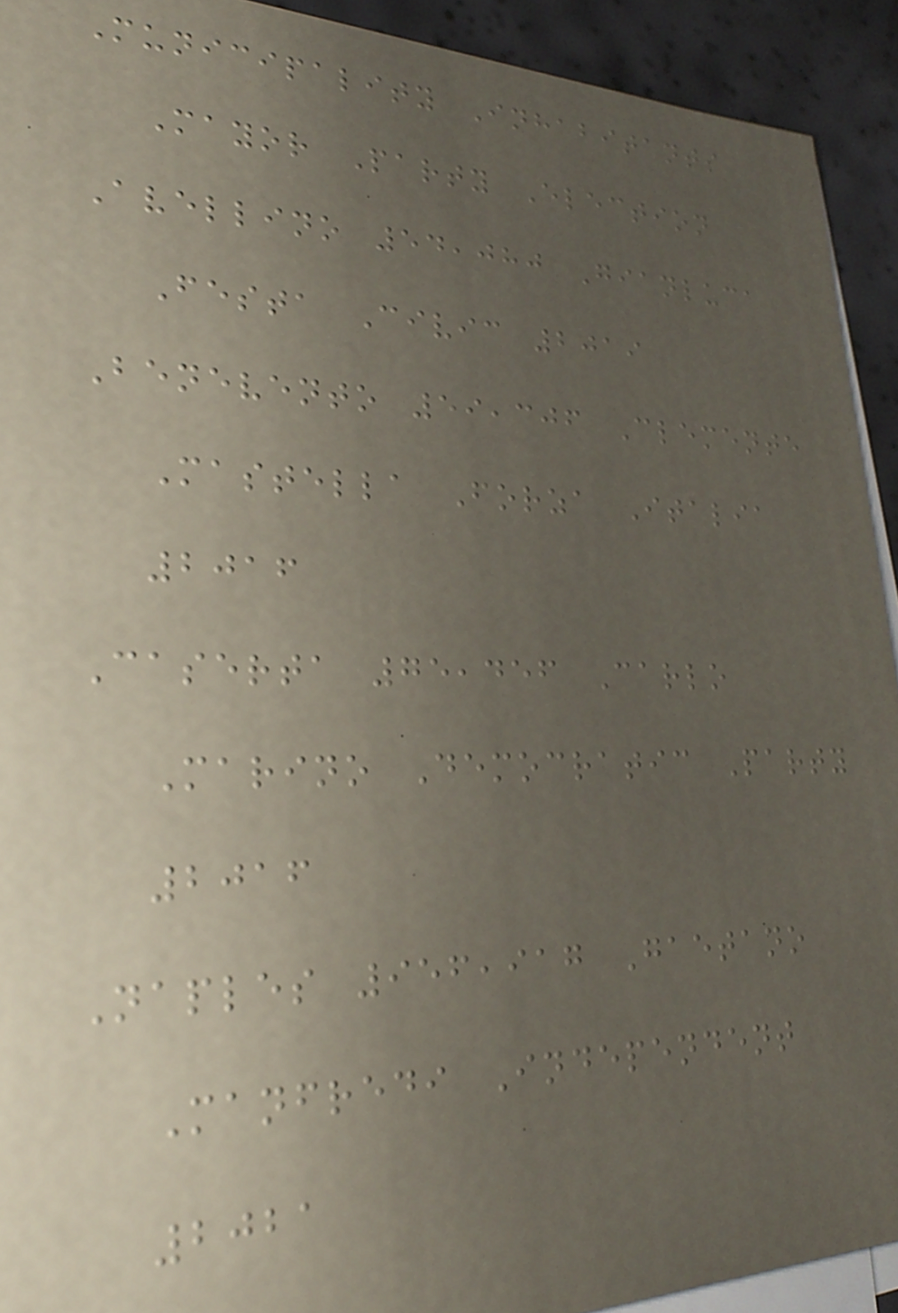Municipality Inhabitants
Mayor Party Election
Avellino 54,080 Gianluca
Festa Civic 2019
Benevento 59,306 Clemente
Mastella Forza Italia
2016
Caserta 75,456 Carlo
Marino Democratic Party
2016
Naples 956,917 Gaetano
Manfredi Independent
2021
